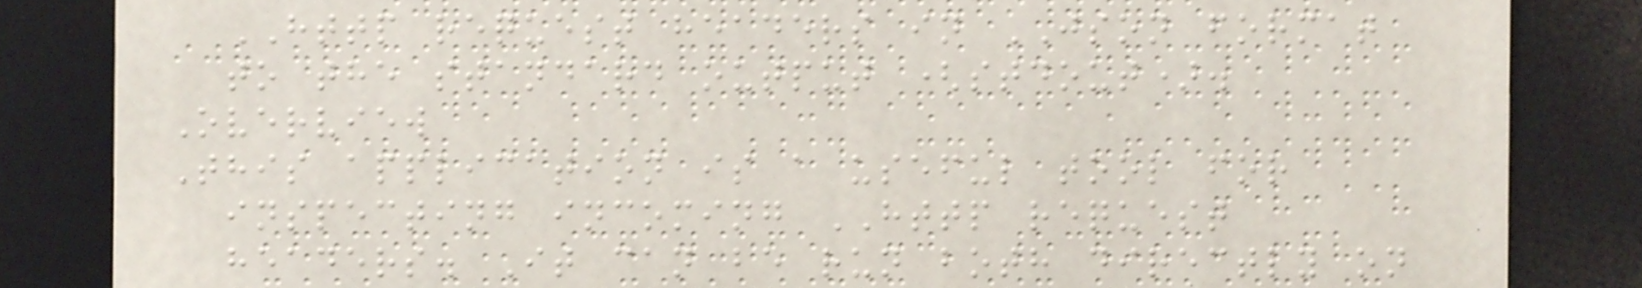HTTP request headers in JSON format
to the standard output (stdout).
Overview
This application is a useful tool for
inspecting incoming HTTP request
headers. It can be run both directly on
